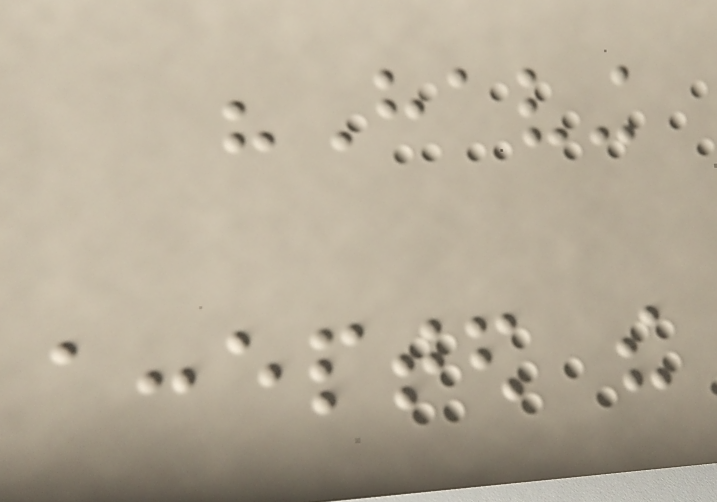"Having
accepted the
